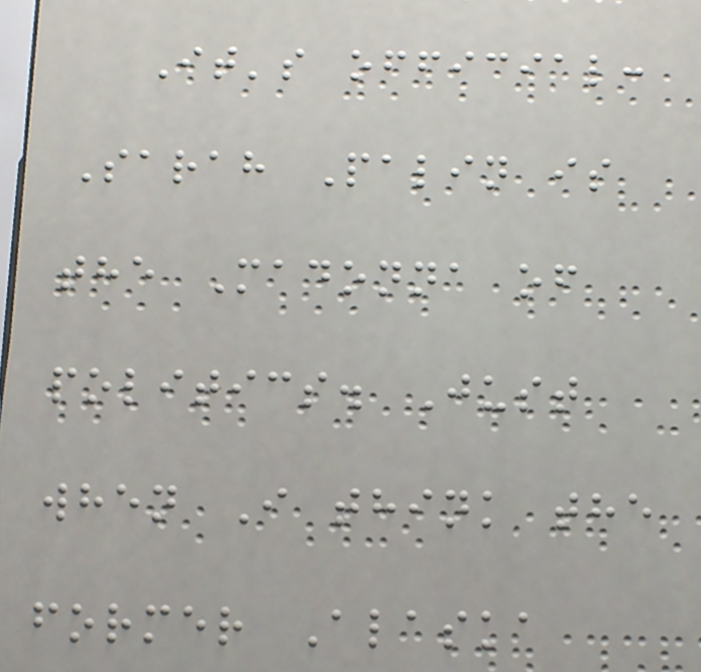It's official:
Sarah Palin is
the Madonna of
politics. Just
when I think the
former Alaska
